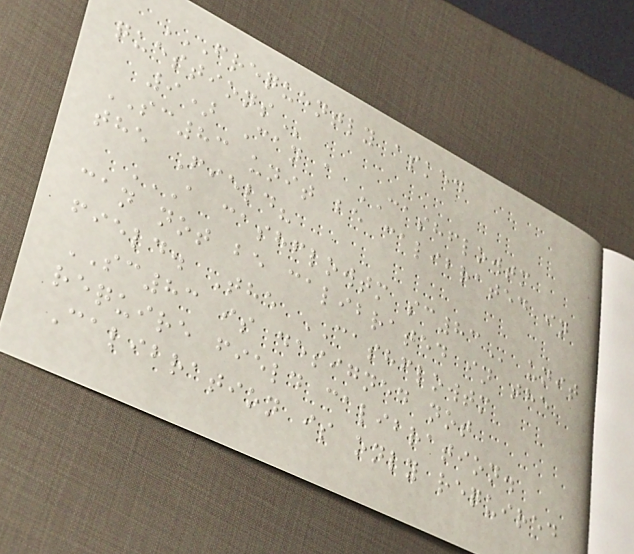FREQUENTLY ASKED
QUESTIONS
9) Can a CASHFLOWTM
SC83 unit be calibrated in
the Field?
A CASHFLOWTM SC83 unit
can not be calibrated in the
field. The CASHFLOWTM
SC83 is designed not
require field calibration.
Calibration is only required
